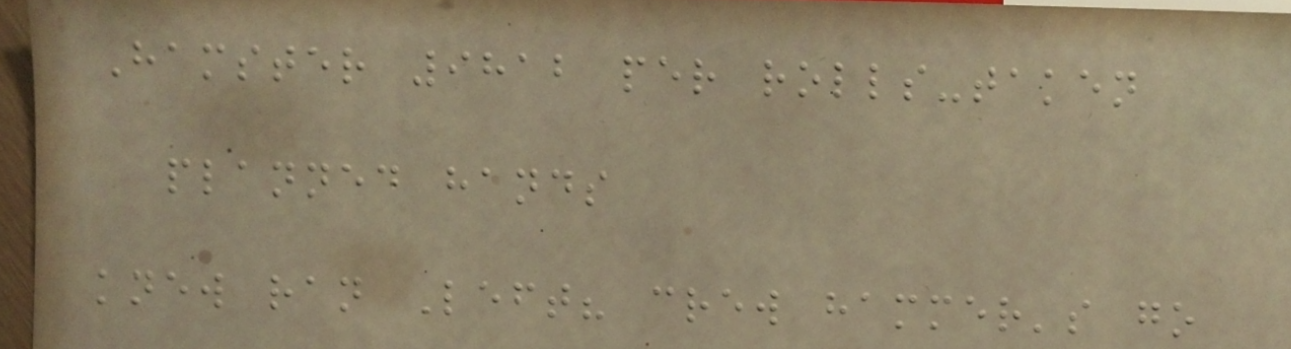Hamster 9812 per rolls-taken
planned hands
knew ran Left? crew hammer's go
